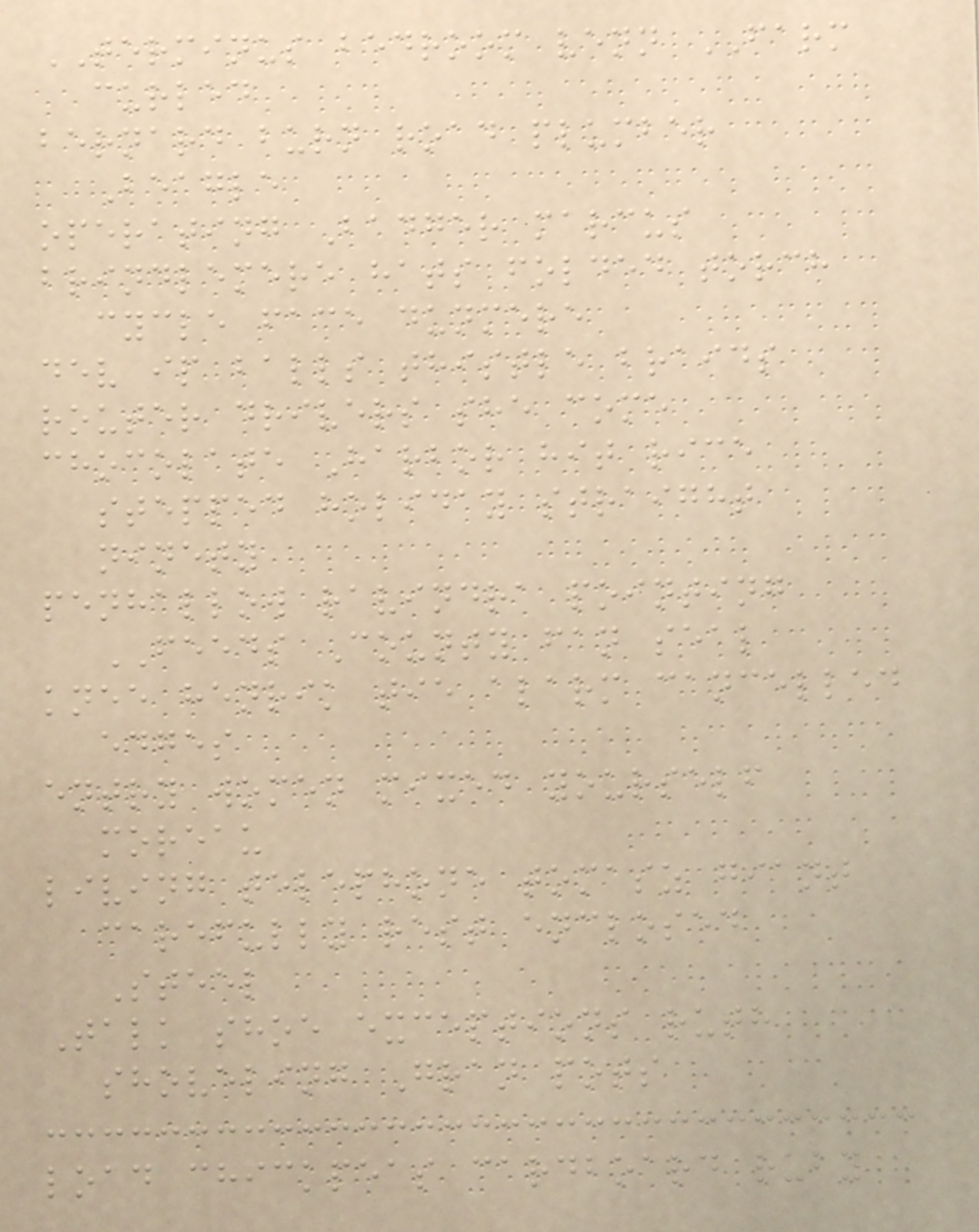TERMINUS bedroom venn FARM
curled
bernard burn road plumber
Beagle
operating Badger marcus
brindlemere hats folded torch
cycle face dunmere
dev ip balls thistle braids
router drivers she come
chocolate Harbor hit rice
stepped holiday straight
ninety
penhallow ravindra pointing
FEEDS County fan seal
knee henrik tie alarm cancelled
edges
entry women mixed yourself
moreau
living telephone tomasz giant
carefully rest enclosed
Steel
Talk shoe exceptions ruth
shoveling Gran pots
load chickpeas cardboard ruby
